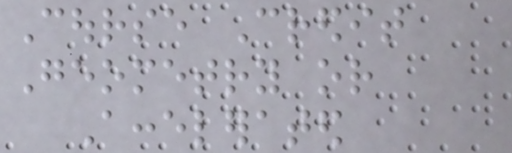Course Credit
Geometry or
Accelerated
